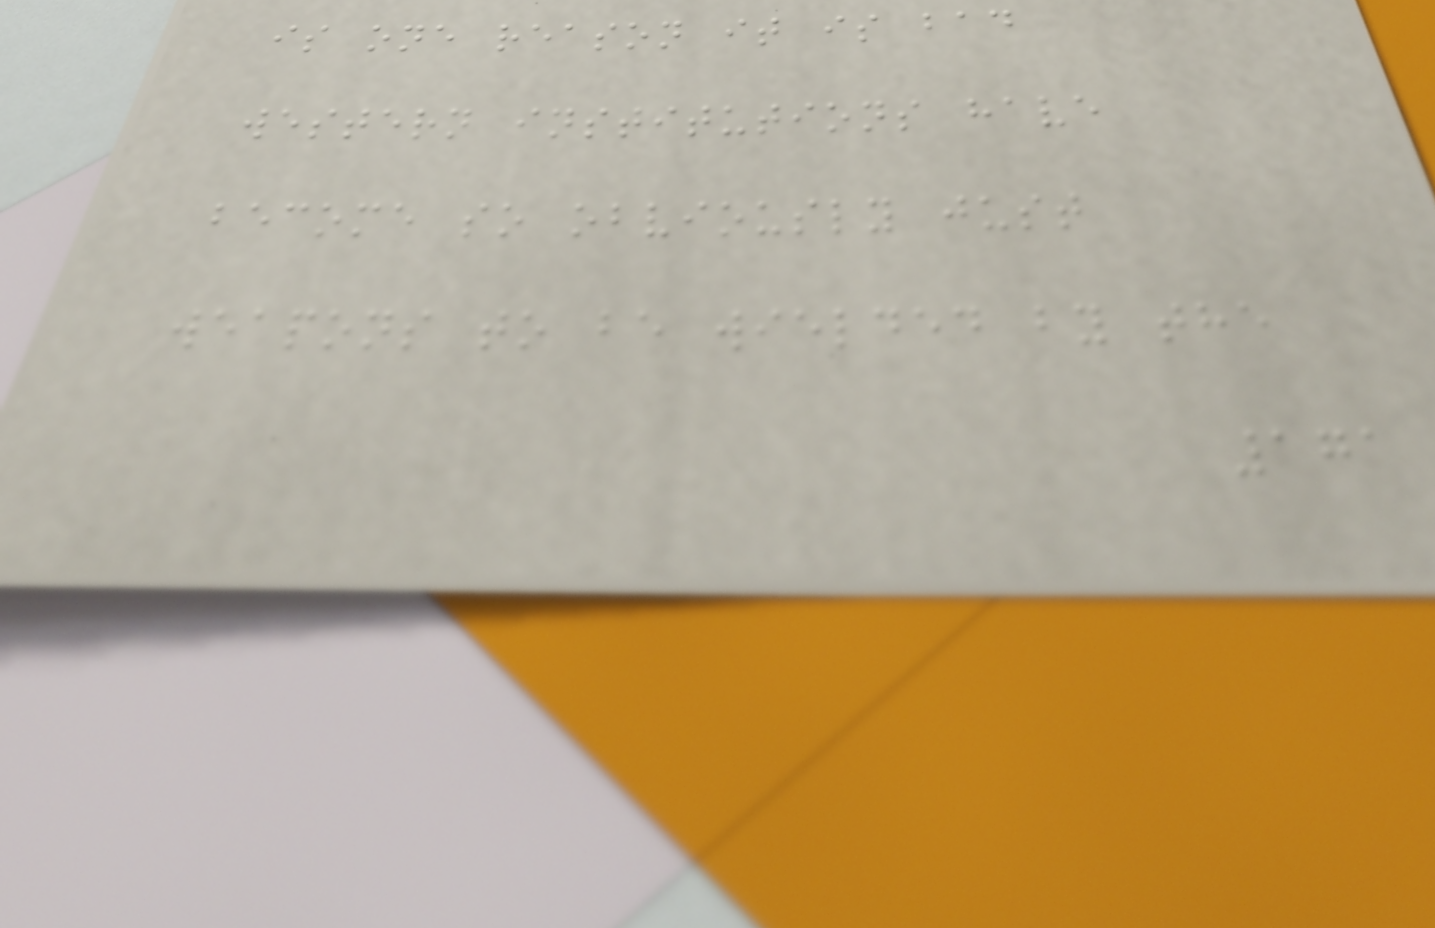is one reason it is bad
western institutions have
become so obviously just
weapons to be wielded by the
171
